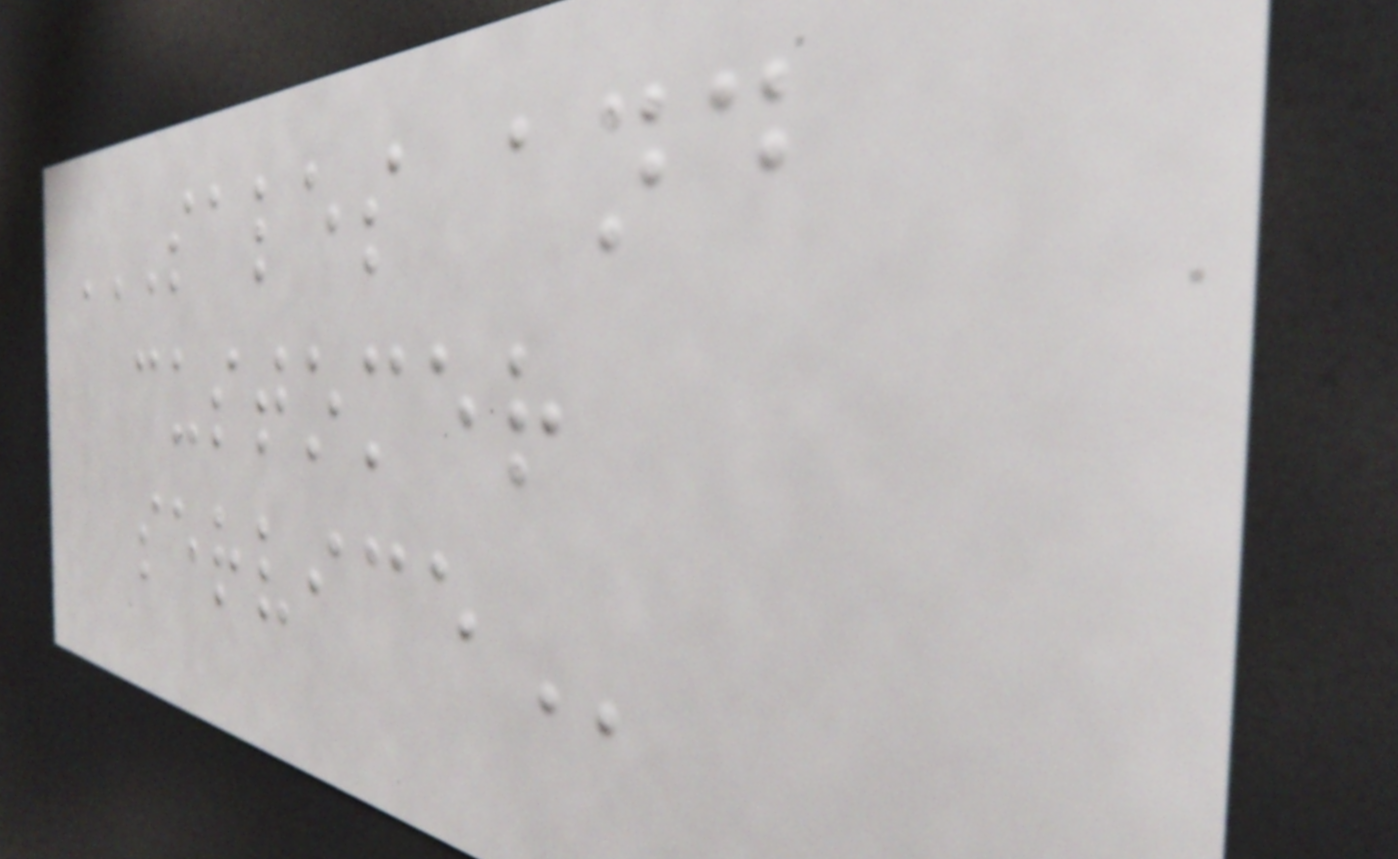SALES AND
CUSTOMER
SERVICE
